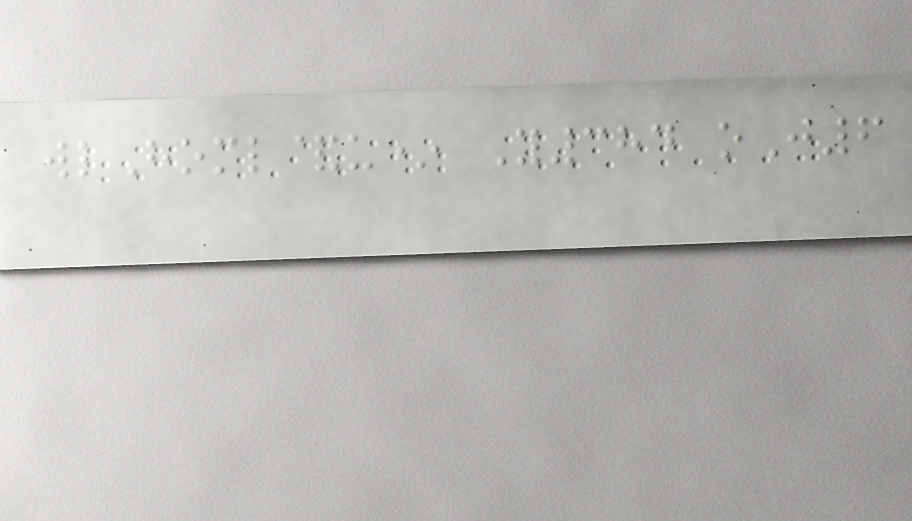wlHoml&u* Y384 oJ6
